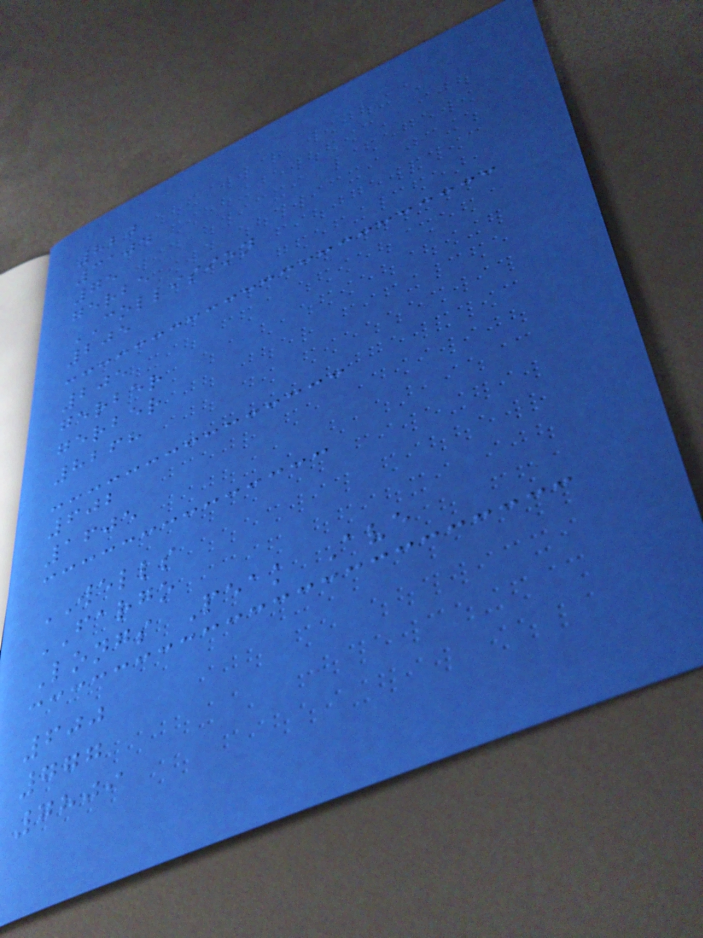820
3104
75
gerbe
COLLISION
205
205
gerber
gerber
8268
602
1605
WELLS
FARGO
Longs Peak Ave
600
777
7809
